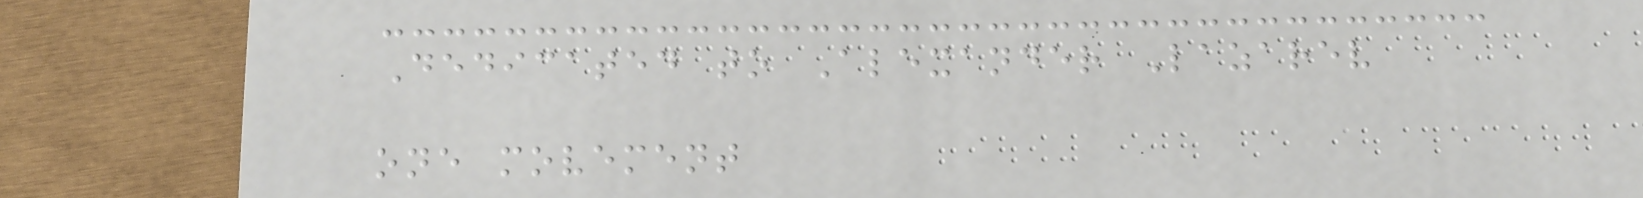Dedicated to Alexander Lazarev
one movement
